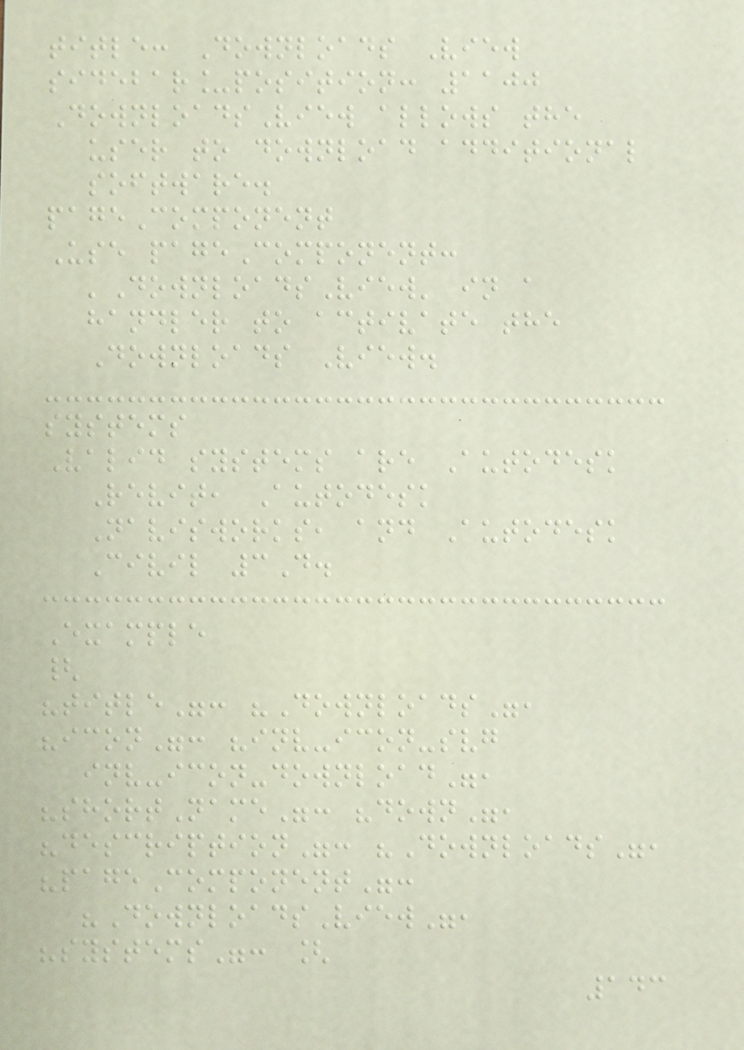title: Downloads View
sidebar_position: 1100
DownloadsView allows the
user to download additional
software.
pageComponent
Use pageComponent:
'DownloadsView' in a
handler to activate the
Downloads View.
systems
Valid systems are Autodesk
Revit, Autodesk
Navisworks, and Autodesk
Civil 3D.
Example
{
"title": "Downloads",
"icon": "inv-icon-svg
inv-icon-download",
"shortName": "down",
"description": "Downloads",
"pageComponent":
"DownloadsView",
"systems": [
143
